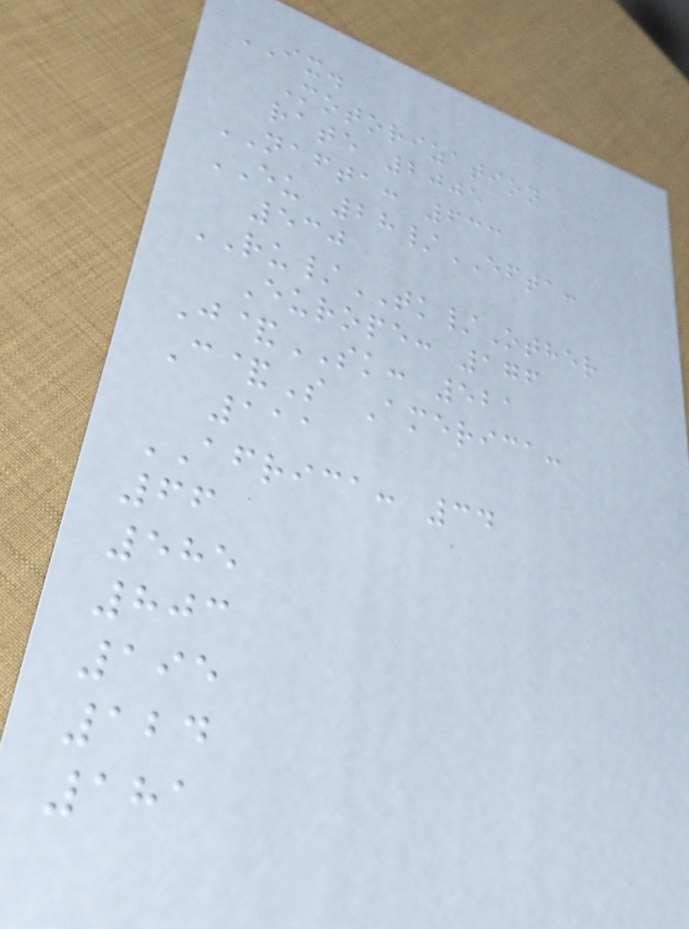IX.
Motorization
rate 2005
NAFTA: 633
EU 28/EFTA:
530
RU/TK/Other
Europe: 176
J&SK: 521
C&S America:
111
AFRICA: 34
66
585
803
195
124
181
